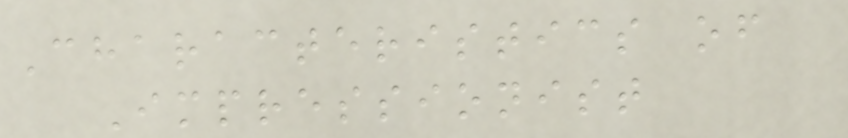Characteristics of
Impressionist
